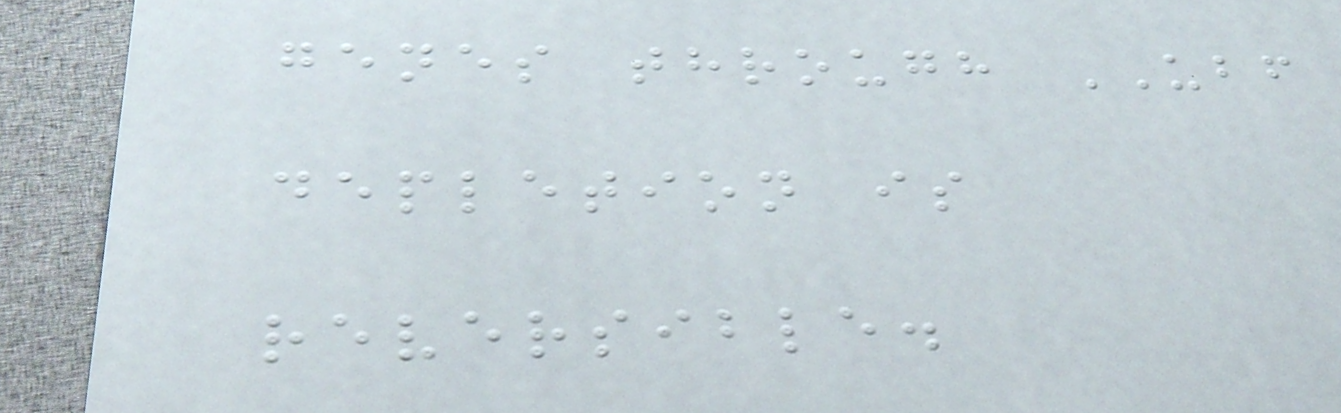genes through UBF
depletion is
reversible.
